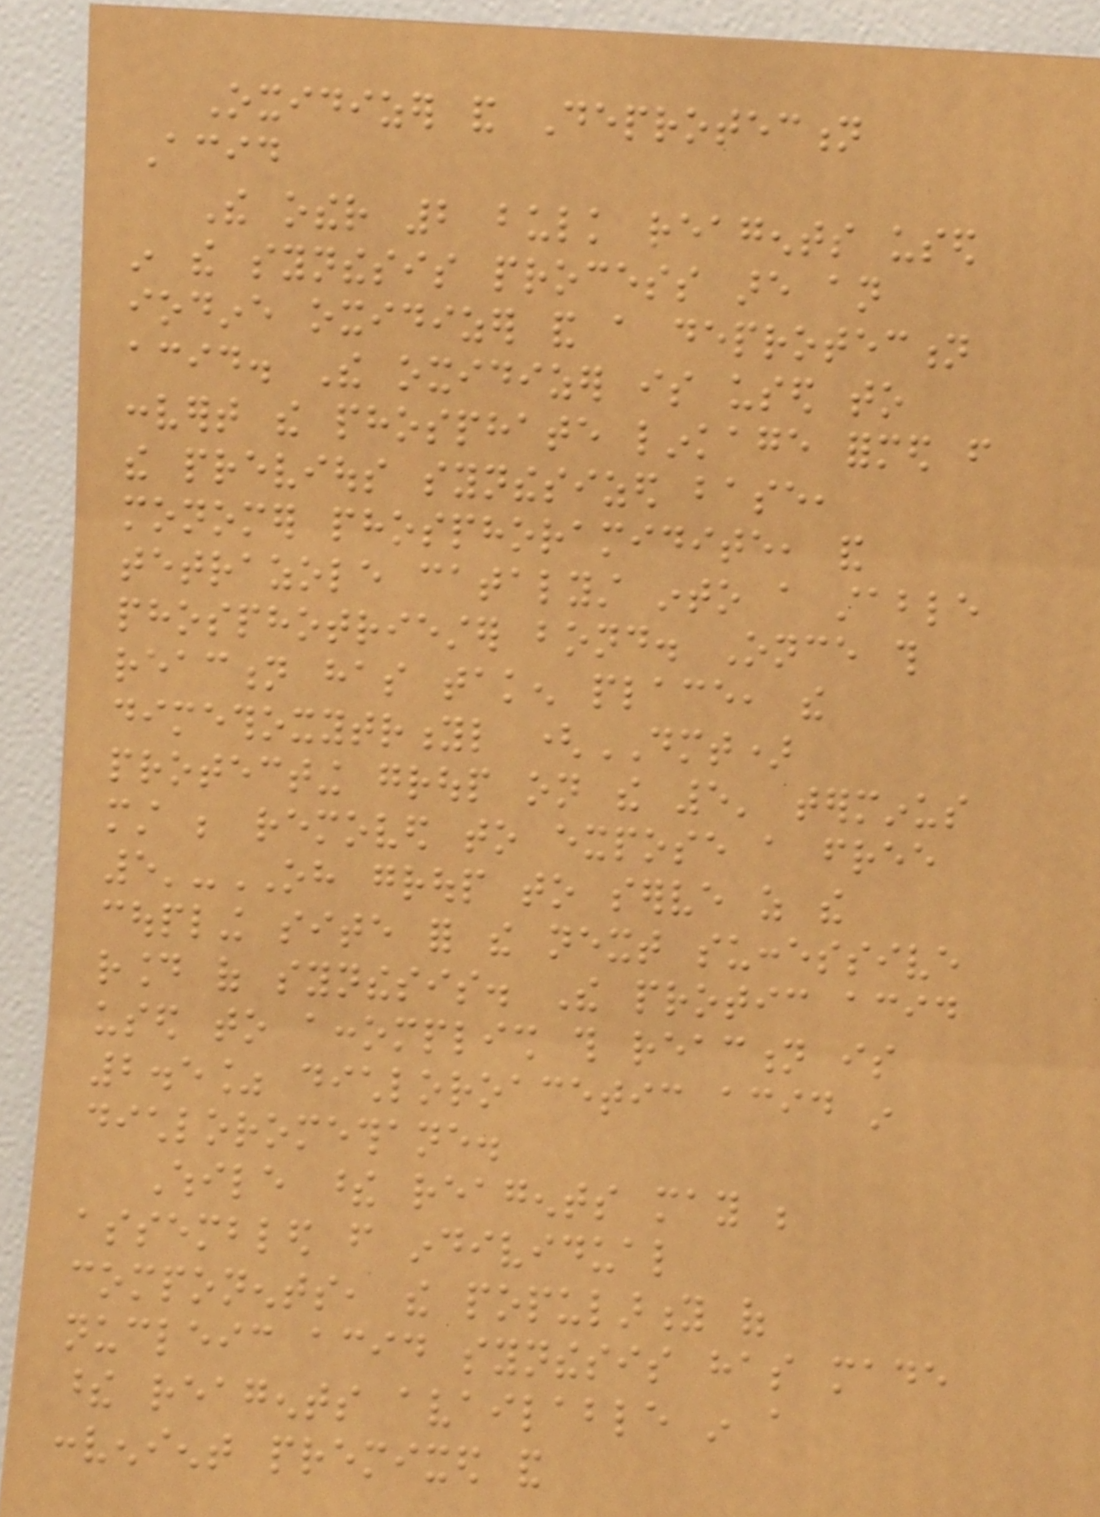Oxidizer and Deprotection
Acid
The other 2 bulk reagents used
in the synthesis process are an
iodine oxidizer and a deprotection
acid. The oxidizer is used to
convert the phosphate linkage formed from
the previous synthesized base,
monomer phosphoramidite, and
tetrazole catalyst into a stable
phosphotriester bond. Once this
reaction has taken place, the
dimethoxytrityl (DMT)
protecting group on the 5' terminus
must be removed to expose a free
5'-OH group to serve as the
coupling site for the next successive
round of synthesis. The protic acid
used to accomplish this reaction is
2.5% dichloroacetic acid in
dichloromethane.
While these reagents may be
assembled from individual
components, the popularity of
nucleic acid synthesis has made
these reagents available in a
convenient premixed and
